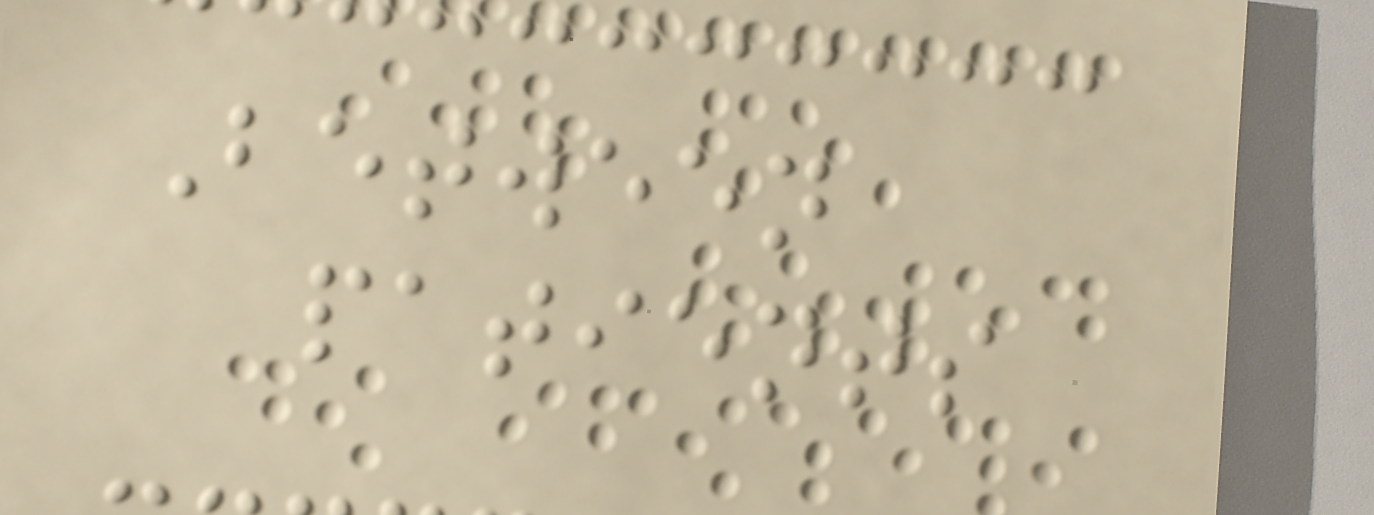Between
patients
